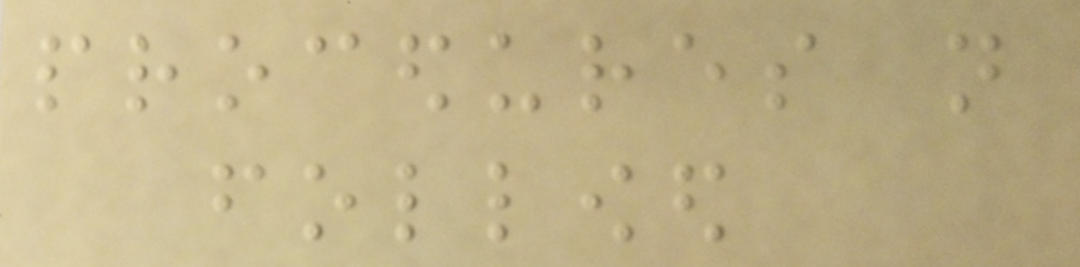procedures not
followed
